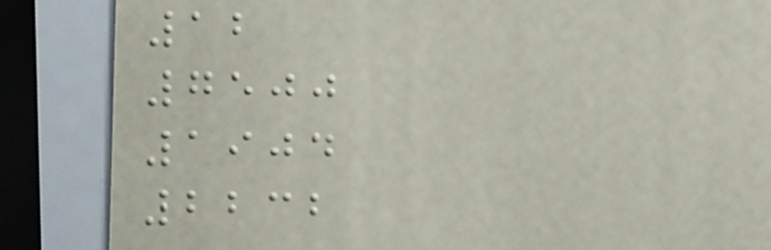12
7500
1904
2232
